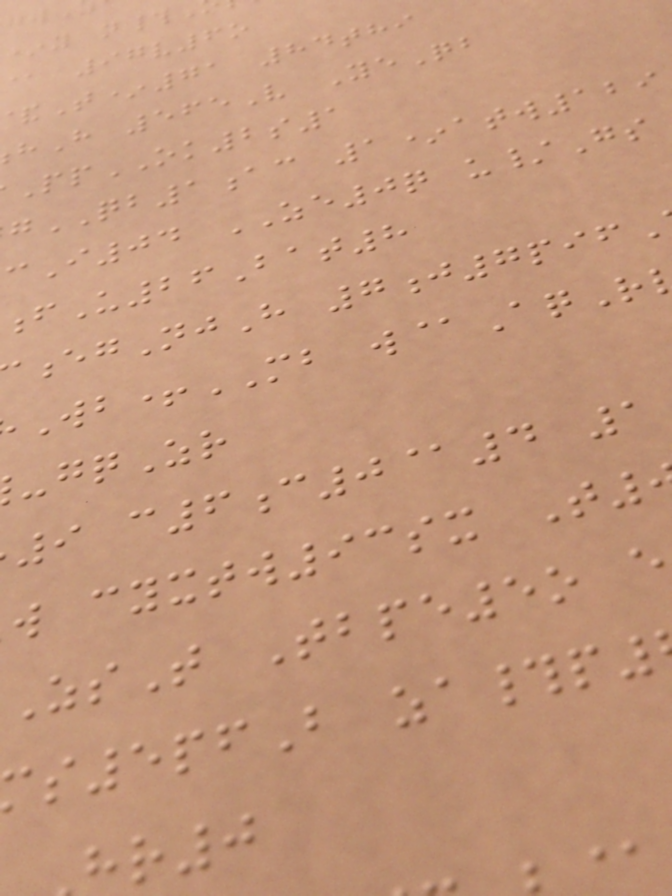*y n#
97v6o
T*71 84thi
hH 565V YeQb
PpOK2s1
QB1ac 1*atw129
I04 ZE0q u/Gs
fU26Bat8
egNjH 7j7pif
Wb+MB w@AqR
-gqZr
9 c6c0@4 1
w cyxtw93sx T
ZsT Tbpe5o e
s5pfB za#p
hr0
